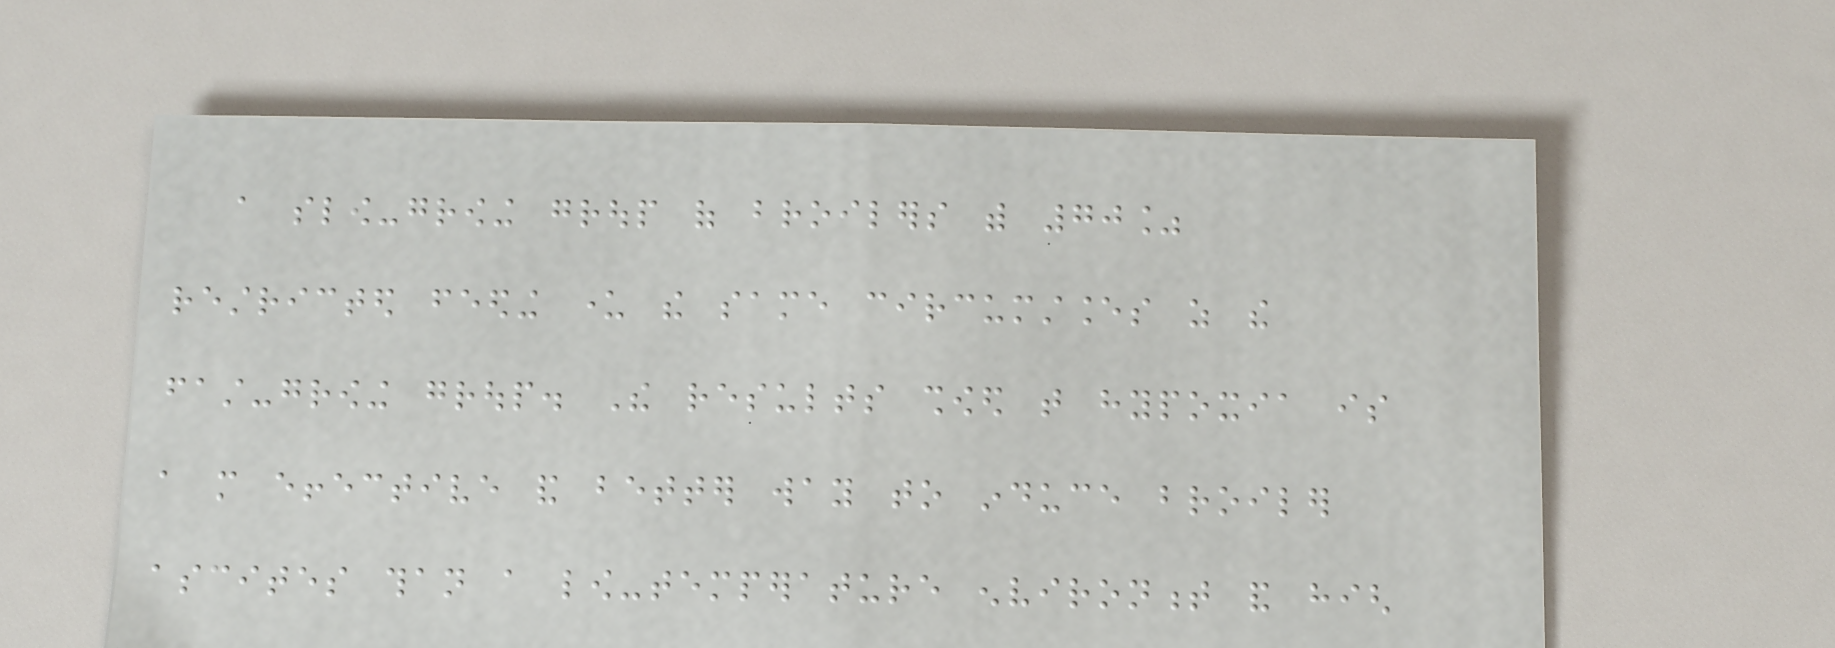a slow-growing group of broilers with 70%
restricted feeding under the same circumstances as the
fast-growing group. The results showed that hypoxia is
a more effective and better way to induce broiler
ascites than a low-temperature environment and high
